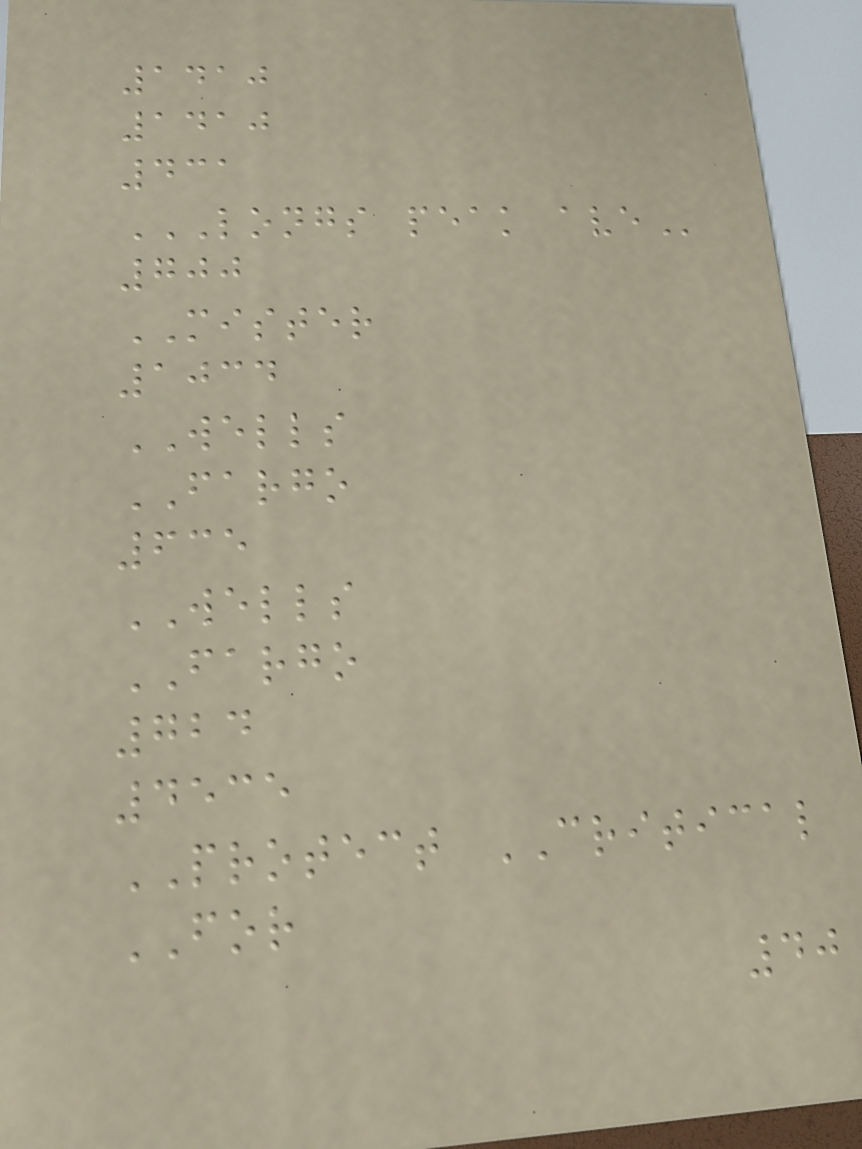1410
1410
431
LONGS PEAK AVE
700
MISTER
1034
WELLS
FARGO
635
WELLS
FARGO
724
4535
PROTECT CRITICAL
FOR
40
